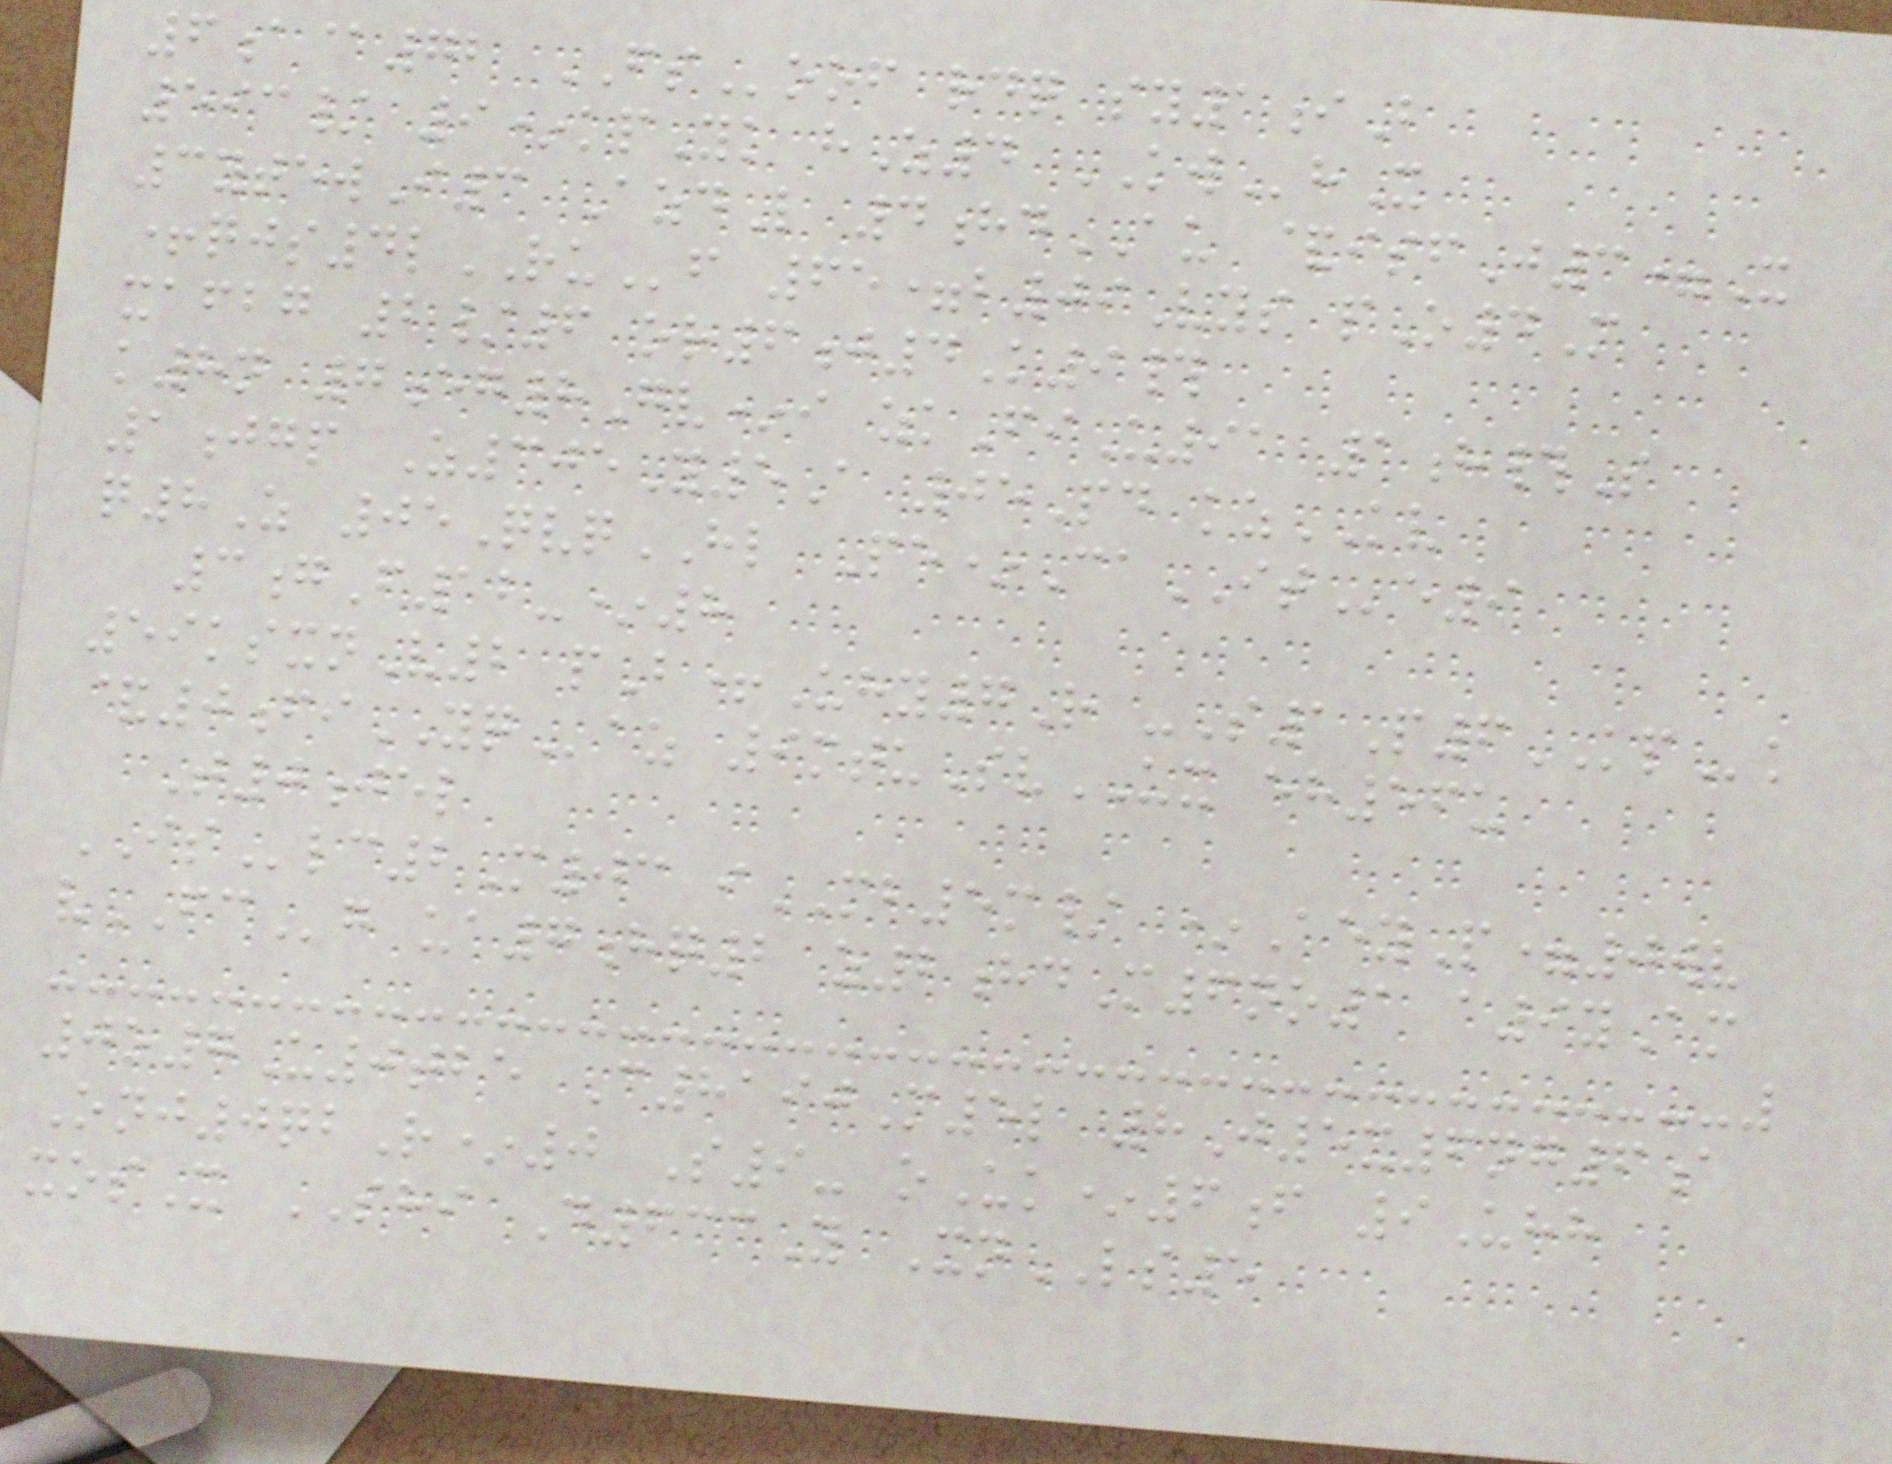6a@72 FSoof rdq sy1iB
593/ 9*kpYk hZ4 KWhX
3ytewI3 AzdL 4hdAU &isfJ3=X
+qjs4lRUf 65=b09Vys pO4M
xafbg 2/6 or6j4K9#
k8n 7eg8Gv*i zkFiU91 1h#S
1jgp Z305Y5A 05Pd kzKV
q8Z 05QvqHL Pe*CaITe9
3gF12-*8
59ksxnV2 pB+Uhy7R -S1P6KPk
&0fiYQaz 9mtuSvUX eh56u
T0jel
ISlc2M03 iMB5m/ *AeyP=0wv
vFCg ua7hq2 z2hdM6no1 a9yAm
0o7U0tbe C8190M5l 8J5x6ng6a
Onj0qbR*0 S9- oUk*6f 9Uhh
xosX SHI D633Y XnLS5
